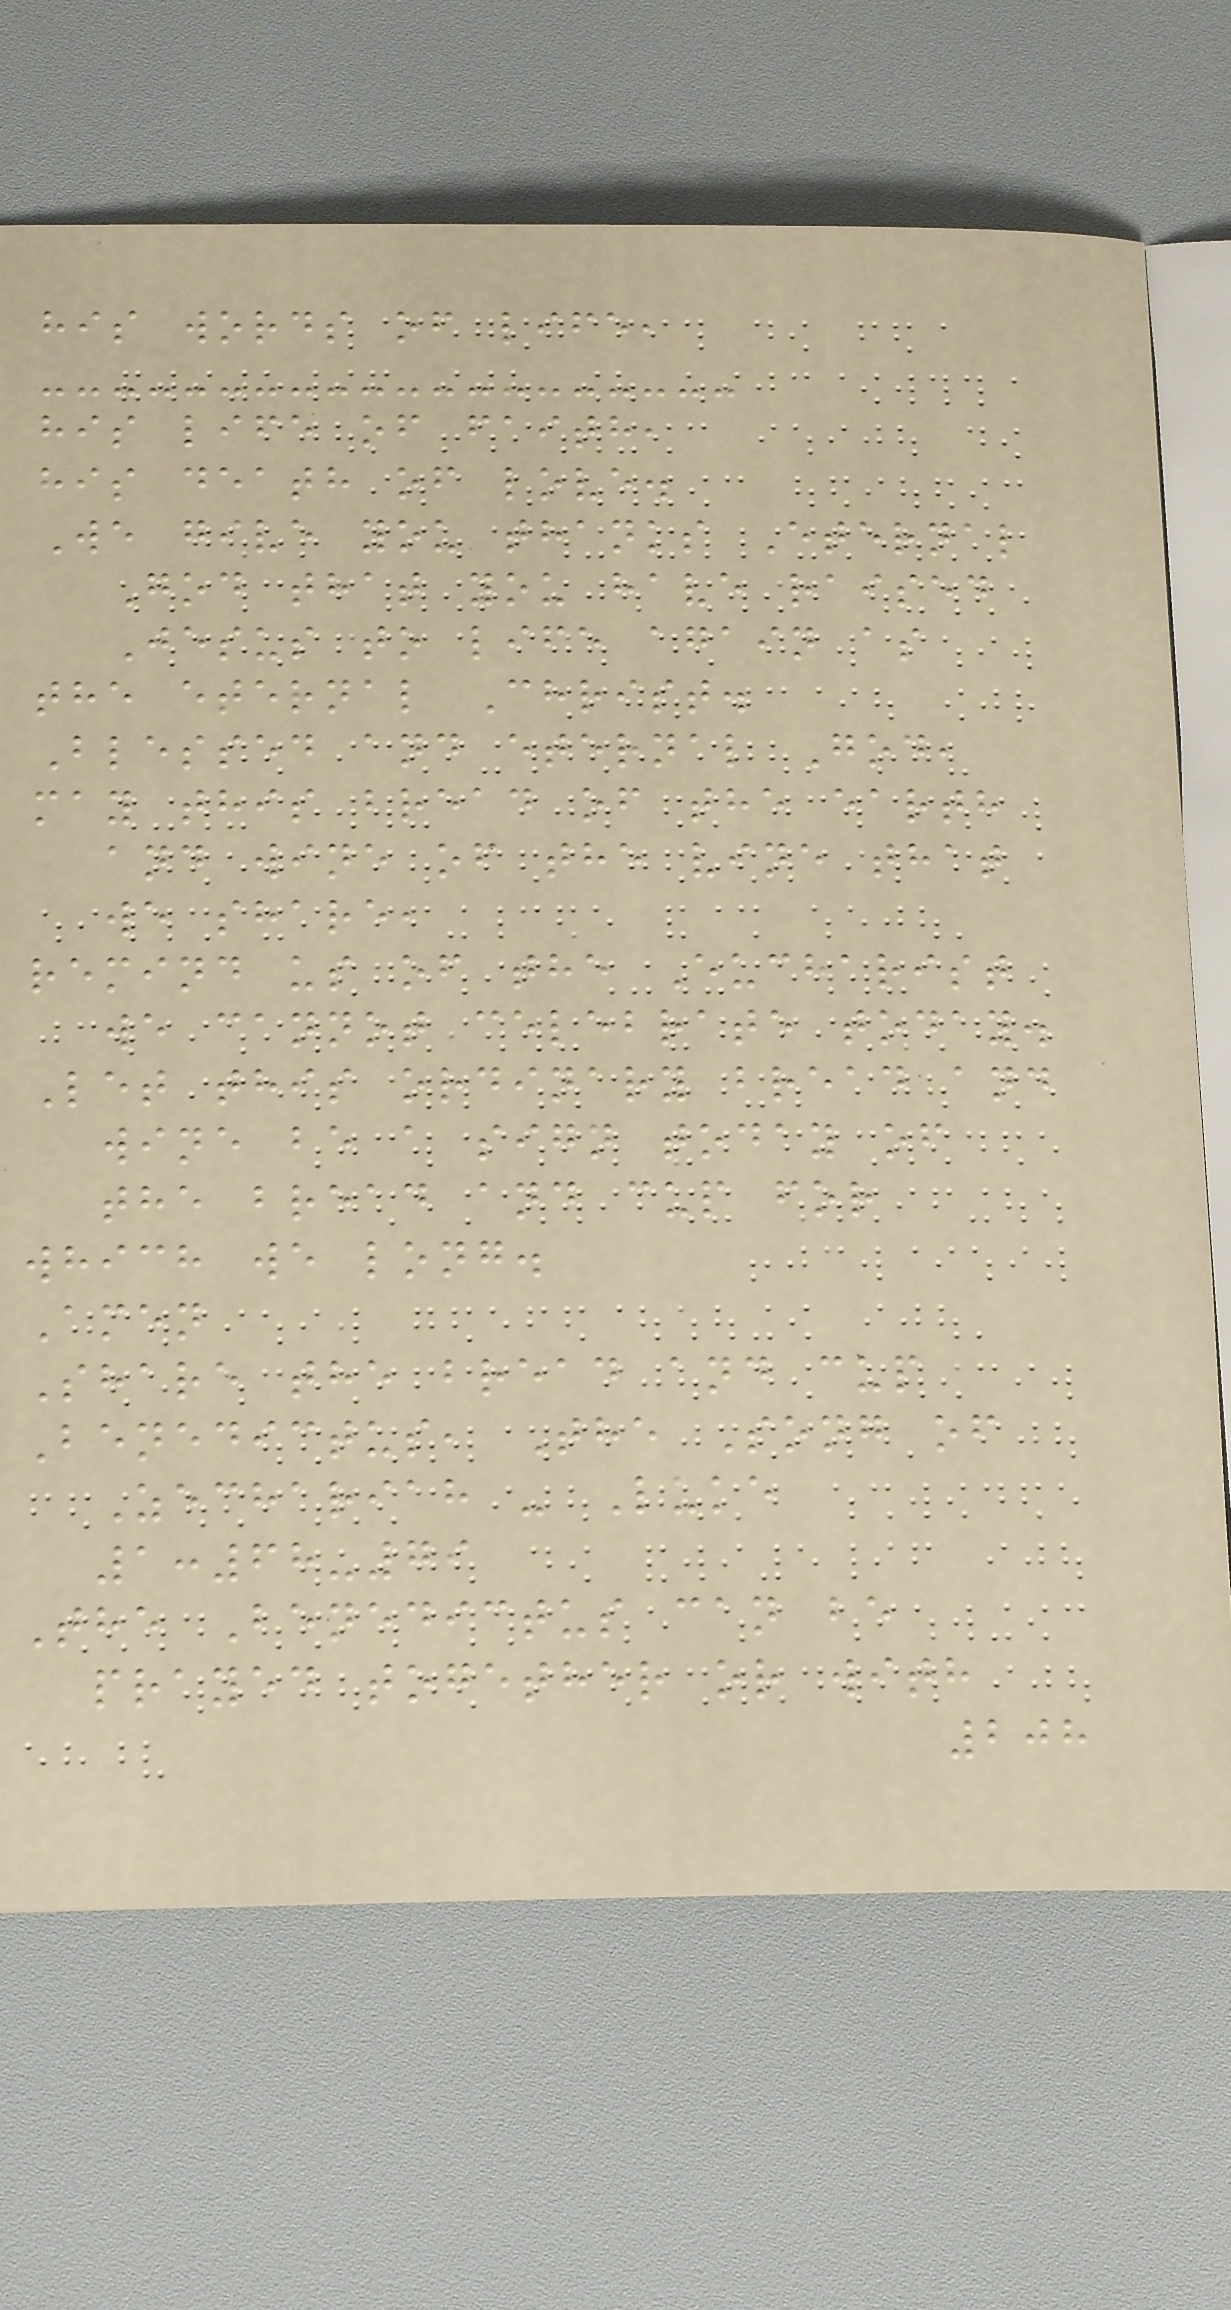his words of life,
his life of faith,
his death of love.
We give you thanks Eternal
God that you have raised
Jesus to life again as
the eternal Christ.
Blessed and eternal God,
may this bread of the earth
and wine of the vine that
we share,
remind us of the Eucharist
we cannot celebrate today.
Let this ordinary bread and
wine be a sign today of
the bread and cup for
which we long.
Amen
Share the bread and cup
Benedictus, The Song of
Zechariah - Luke
1:68-79
The Benedictus can be
prayed together or with
208
